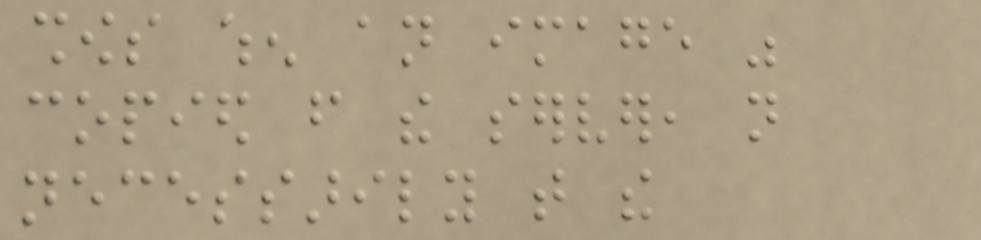shows when an image was
copied from the server, not
necessarily that the
